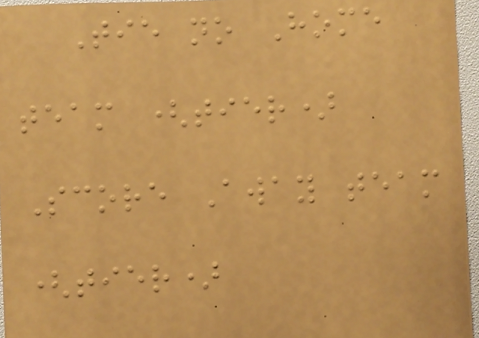Tie no Home
team (tier)
Score Away team
(tier)
